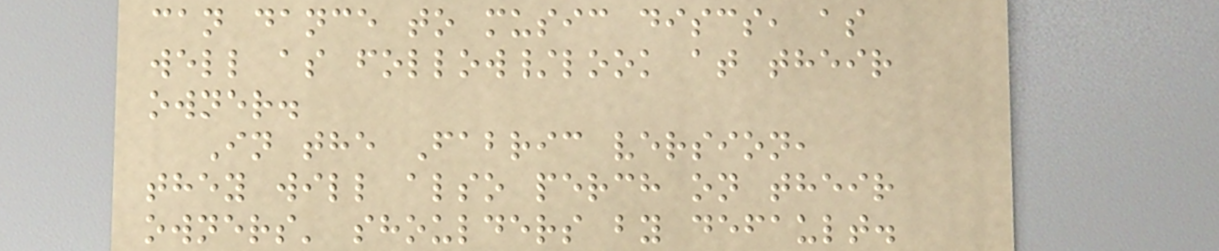can dance to music discs, as
well as follow/look at their
owner.
In the Fabric version,
they will also perch on their
owners' shoulders by default.
